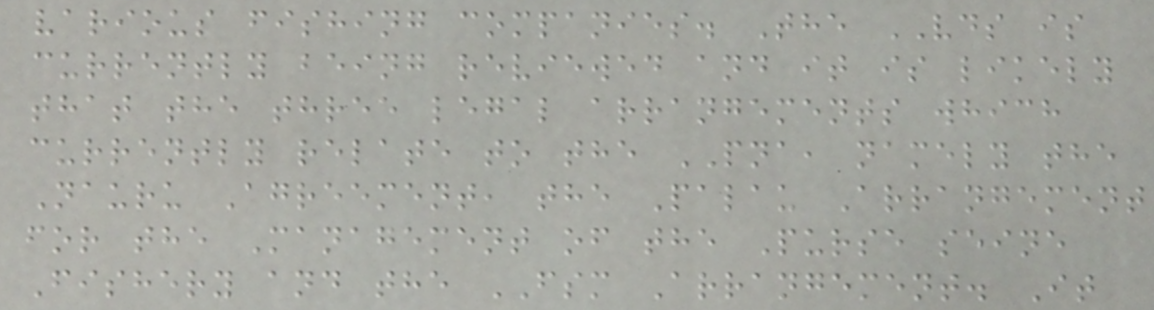various fishing companies. The VDS is
currently being reviewed and it is likely
that the three legal arrangements which
currently relate to the PNA, namely the
Nauru Agreement, the Palau Arrangement
for the Management of the Purse seine
Fishery and the FSM Arrangement. It
